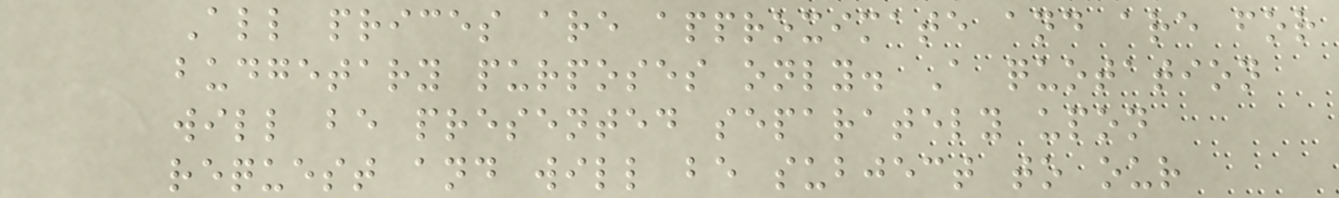All prices are approximate and are for
budgetary purposes only. A quotation
will be presented separately upon
request and will be subject to our
